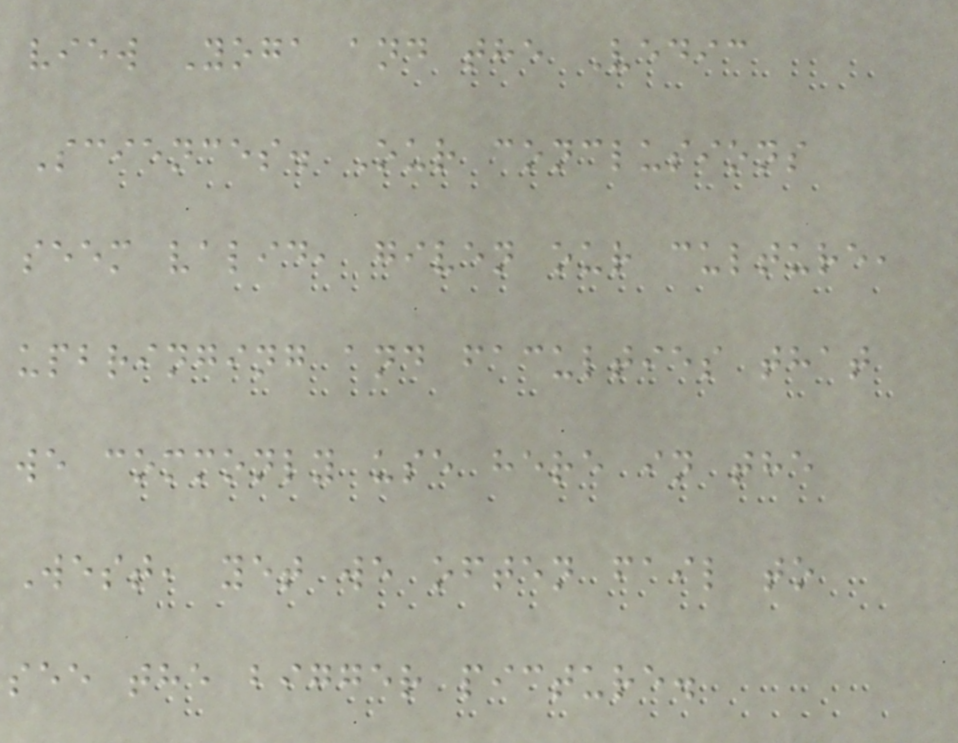view Yoga and the Vedic
Sciences. Our conclusions
seem valid, given our culture,
upbringing and faculties that
we commonly use here in the
West, yet we often fail to
see the bigger picture.
